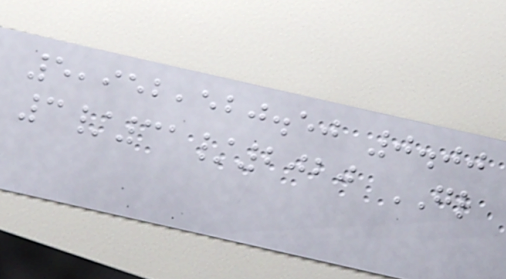5,952,520.50 0.00
3/31/2020 GL
